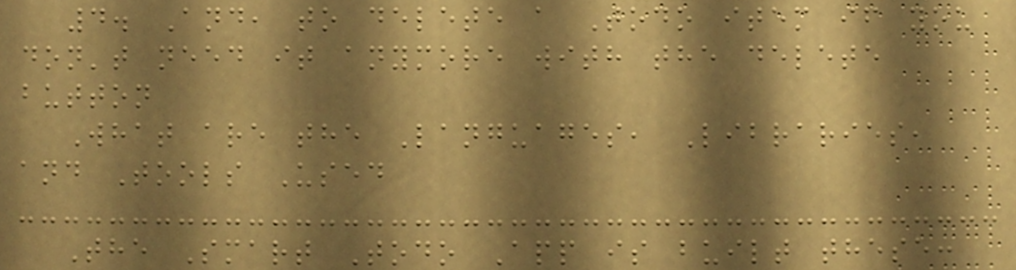4. And, to delete a Todo item if you
don't need it anymore with the delete
button
What are the Languages, Libraries,
and Tools Used
The Smart Todo App is built these:
